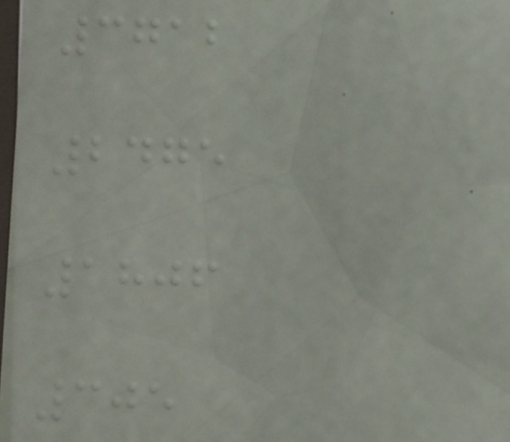3712
2475
1806
305
